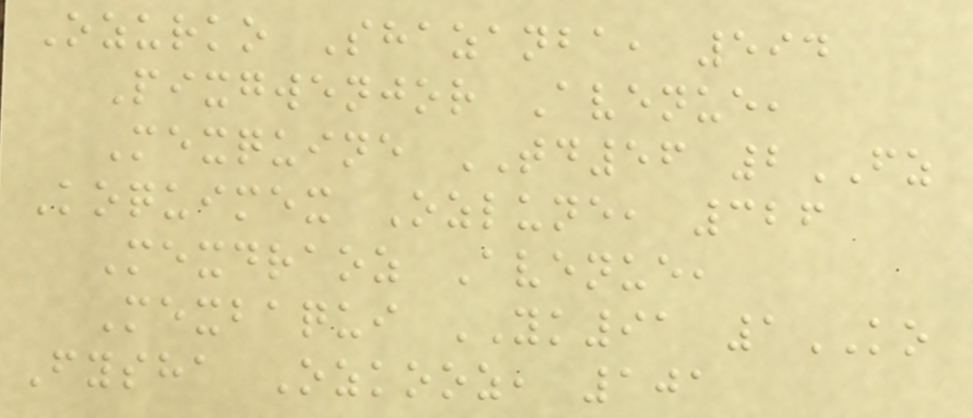Ozurko Shazanba, 594
Pixgwenjor Avenue,
Mexquine TD56 2FZ
Koquimex Ozlune, 326
Mexdraoz Avenue,
Mexbaqui YK91 1KO
Fysha Ozkooz, 101
